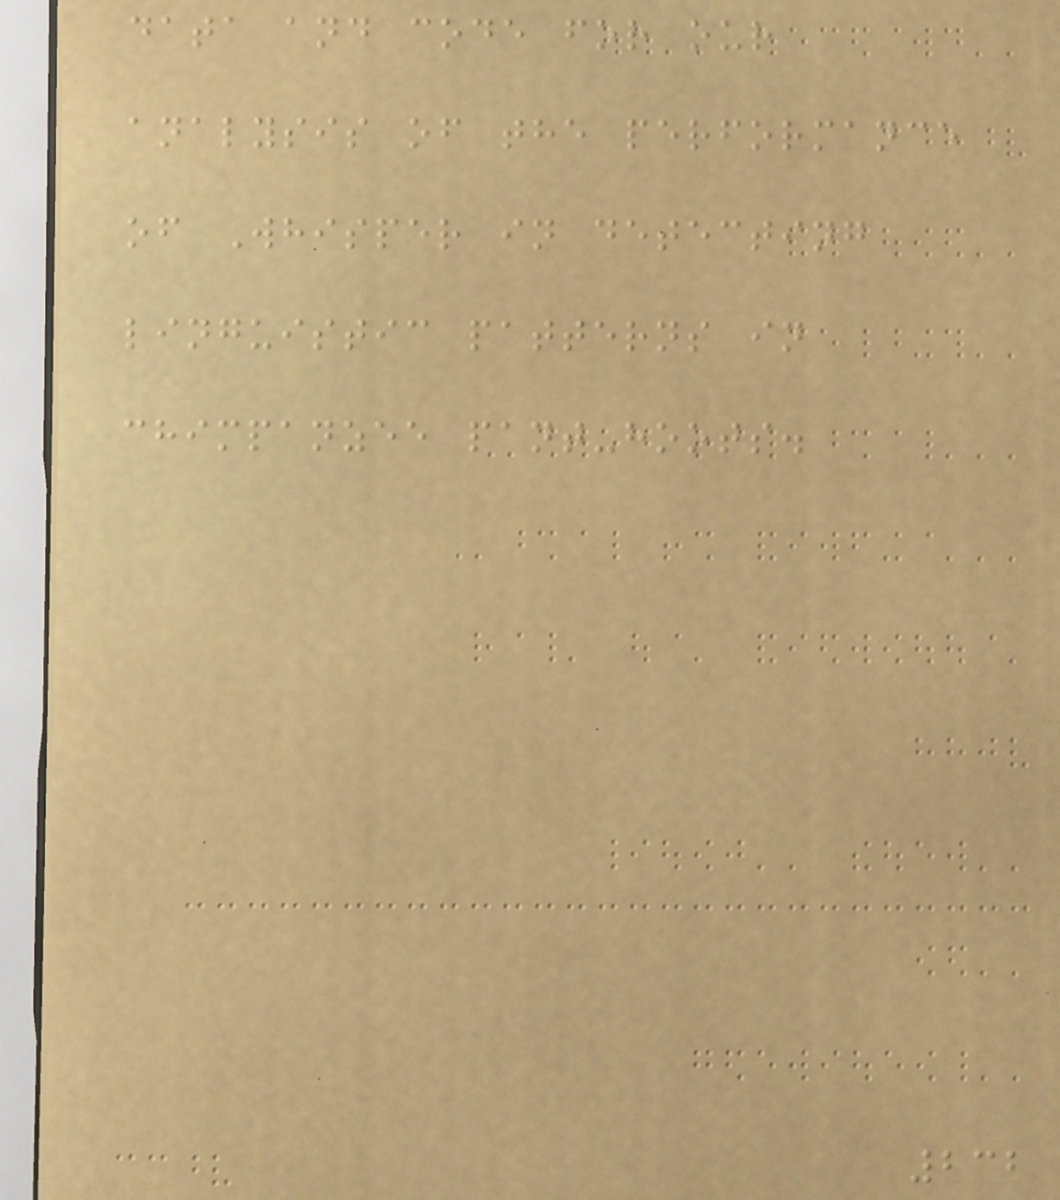data and code for our
analysis of the performance
of Whisper in detecting
linguistic patterns in
chimpanzee pant-hoots.
232
